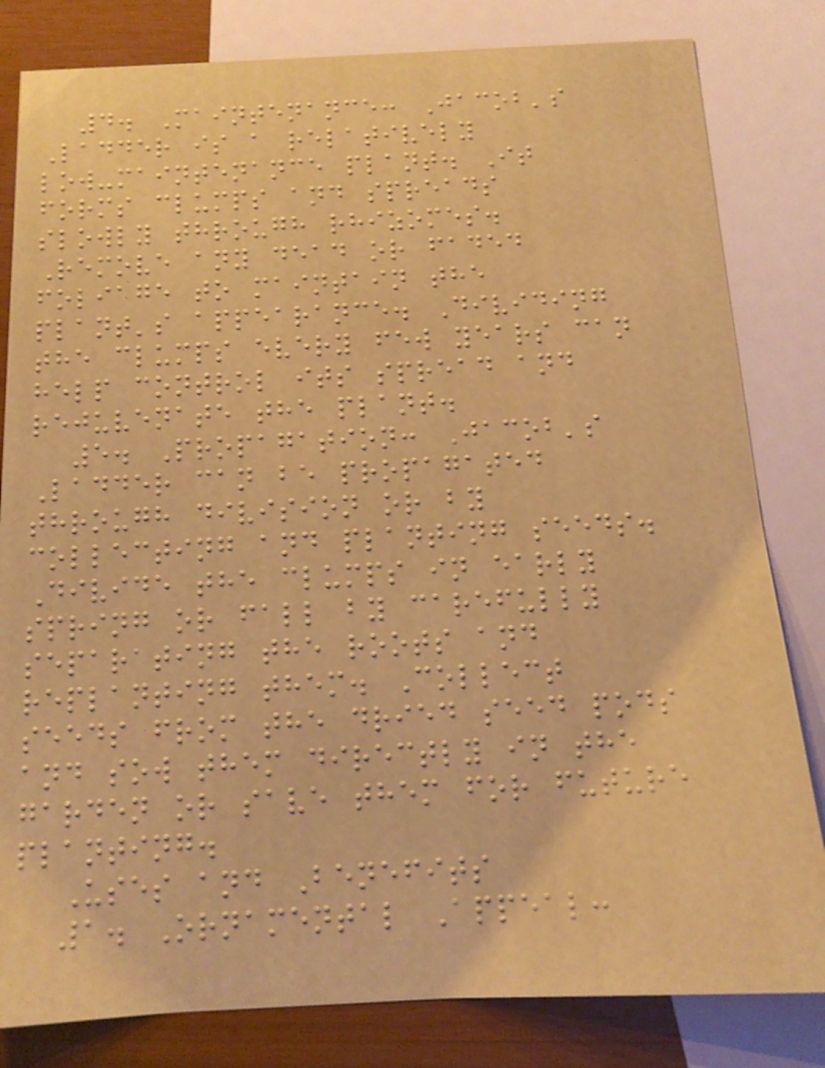4. Maintenance: Jacob's
Ladder is a relatively
low-maintenance plant. It
forms clumps and spreads
slowly through rhizomes.
Remove any dead or faded
foliage to maintain the
plant's appearance. Dividing
the clumps every few years can
help control its spread and
rejuvenate the plant.
5. Propagation: Jacob's
Ladder can be propagated
through division or by
collecting and planting seeds.
Divide the clumps in early
spring or fall by carefully
separating the roots and
replanting them. Collect
seeds from the dried seed pods
and sow them directly in the
garden or save them for future
planting.
Uses and Benefits
1. Ornamental Appeal:
